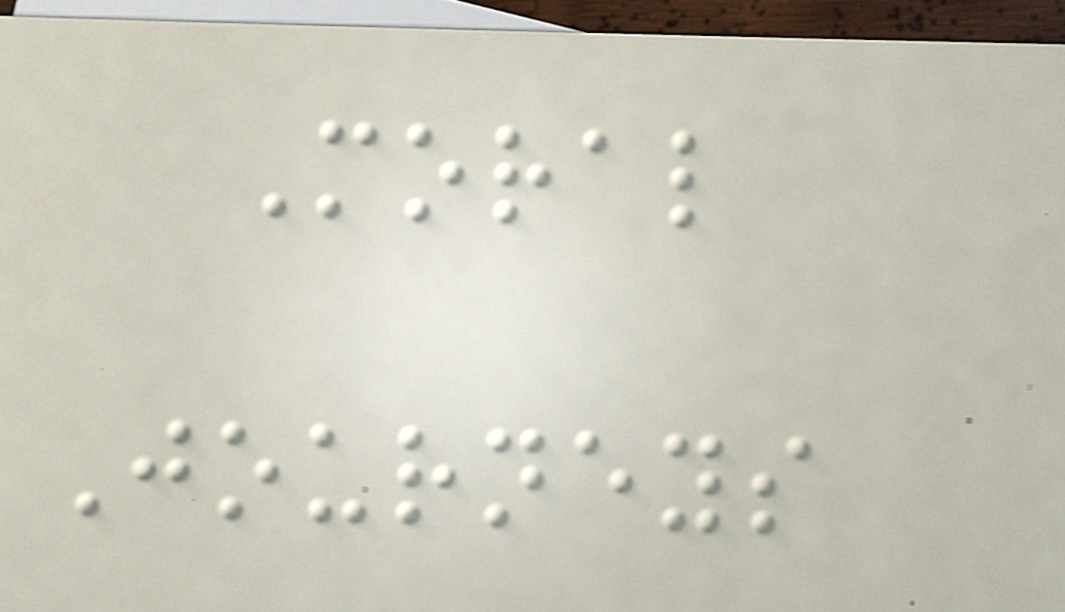Moral
Journeys
